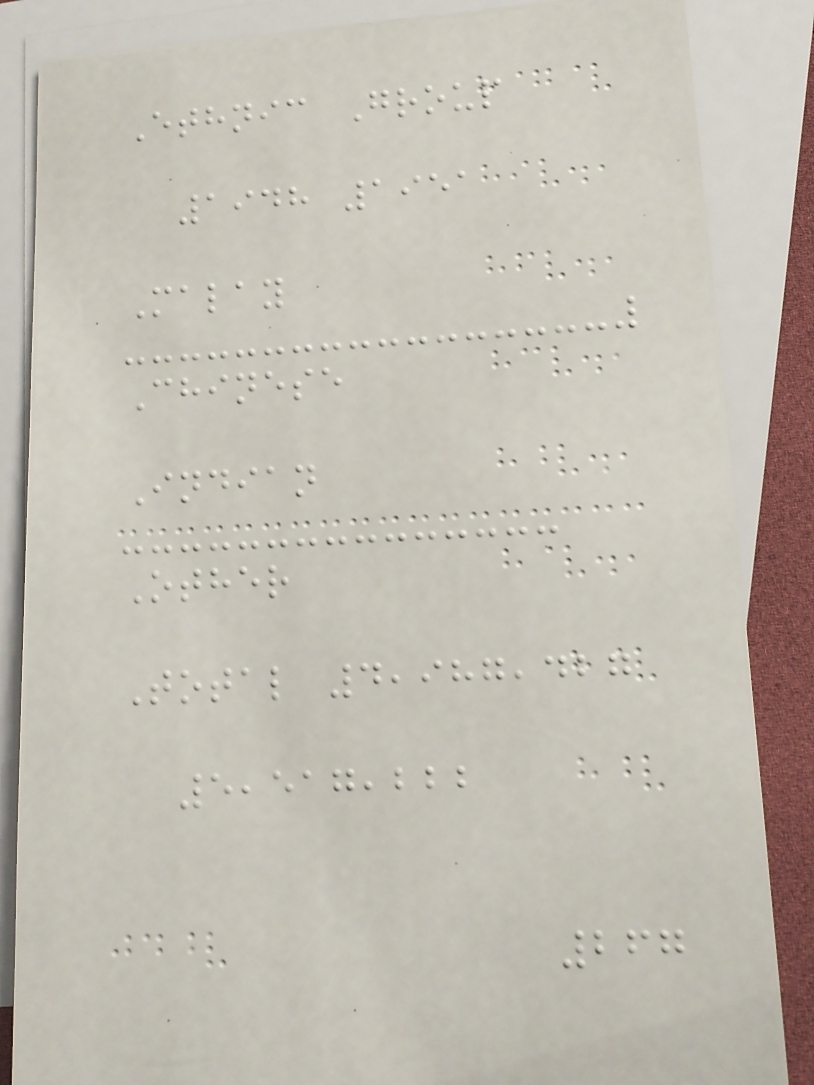Ethnic Group
1948 1951
Malay
Chinese
Indian
Other
Total 4,987,427
5,517,222
267
